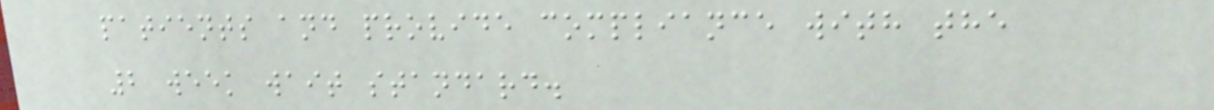patients and provide compliance with the
2 week wait standard.
